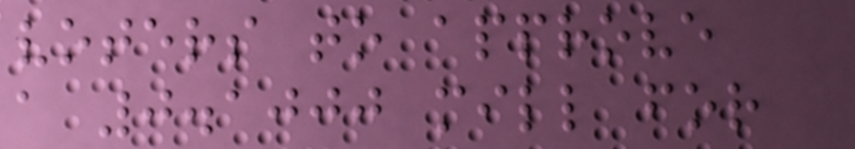voters to approve
a 0.1000 mill for
